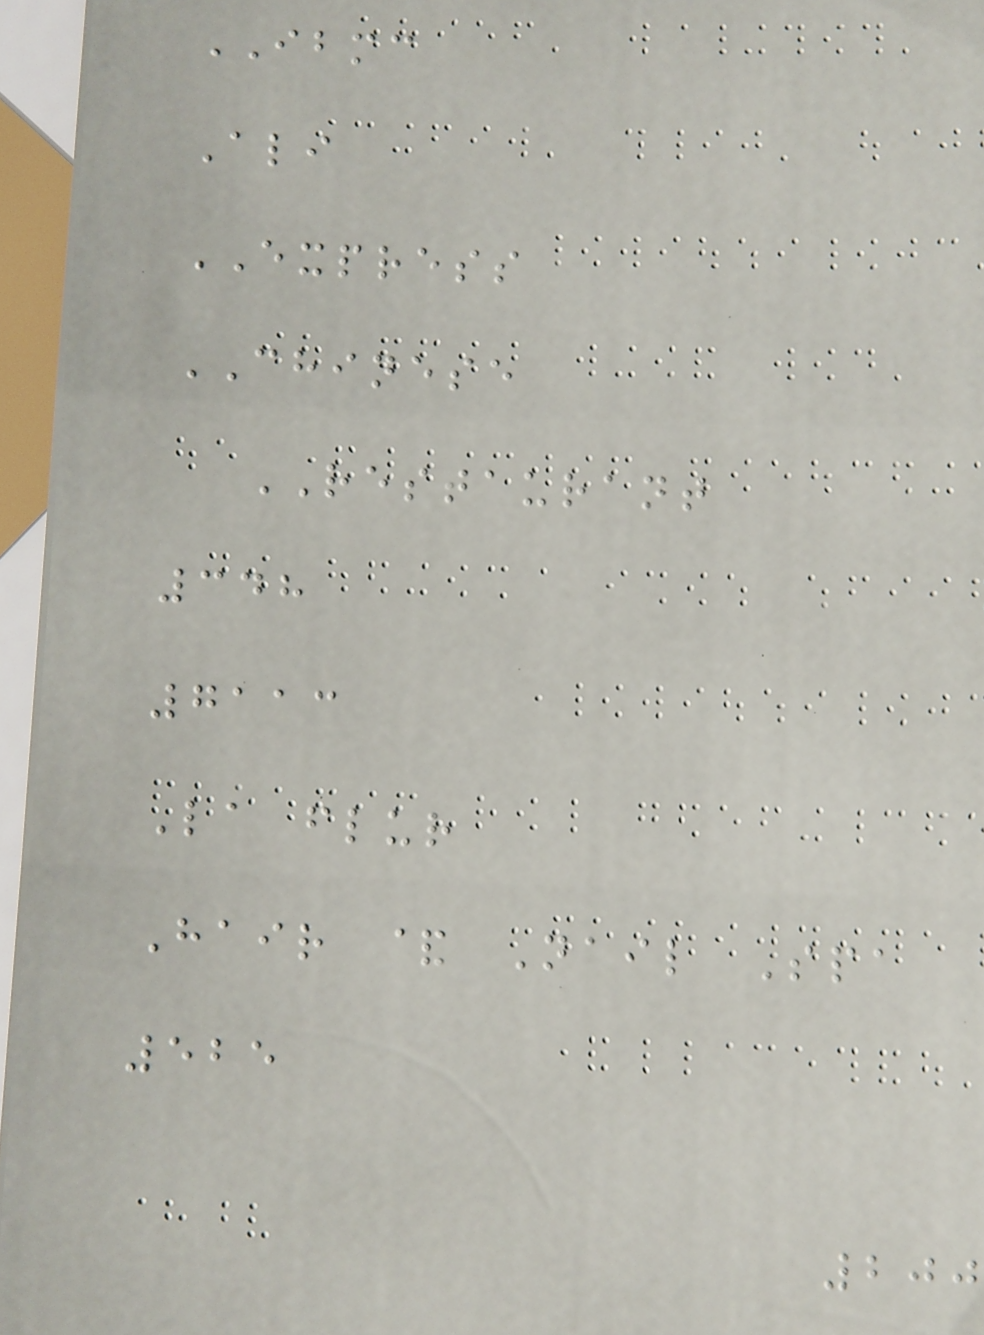IBMC
Ali
EXPRESS
CHINESE
RESTAURANT
348
7113
La flur
Hair & Nail Spa
525
200
